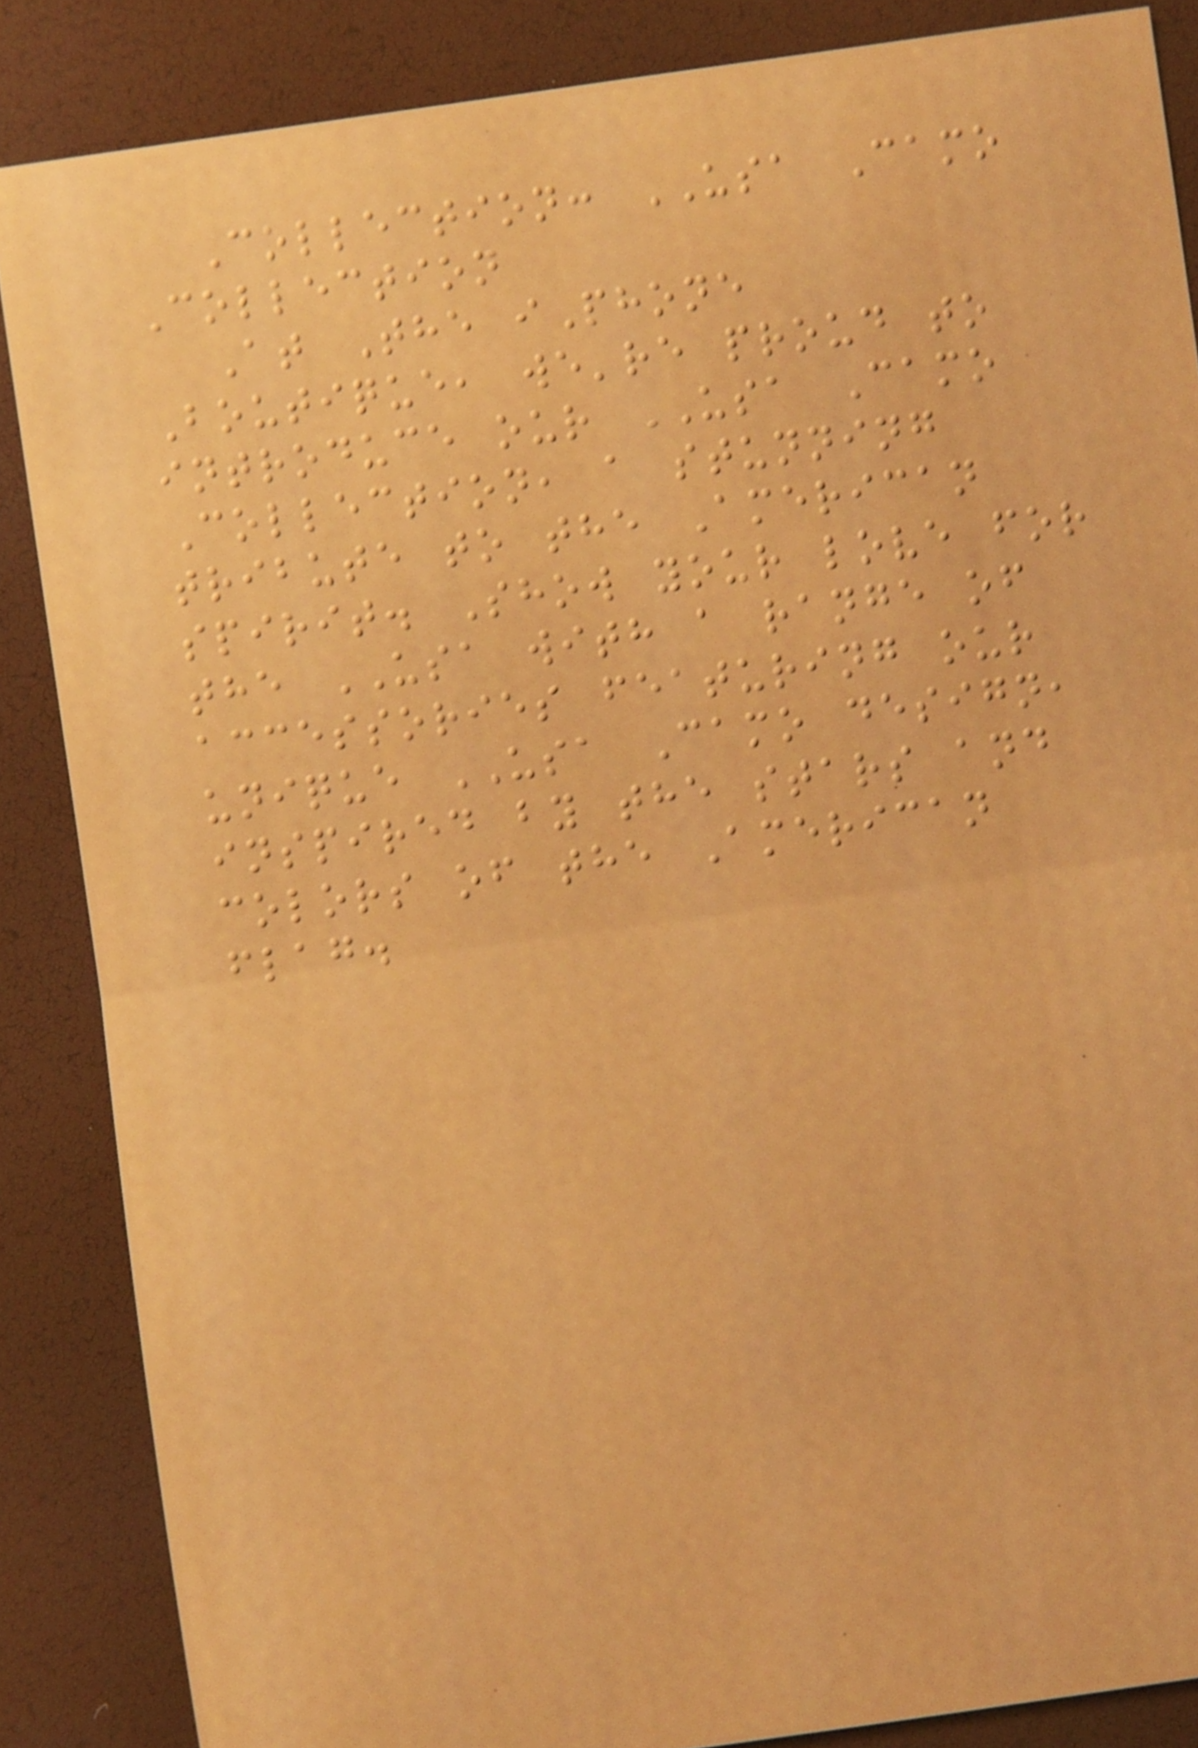Collection: USA Camo
Collection
At The iPhone
Boutique, we're proud to
introduce our USA Camo
Collection, a stunning
tribute to the American
spirit. Show your love for
the USA with a range of
accessories featuring our
unique USA Camo design,
inspired by the stars and
colors of the American
flag.
